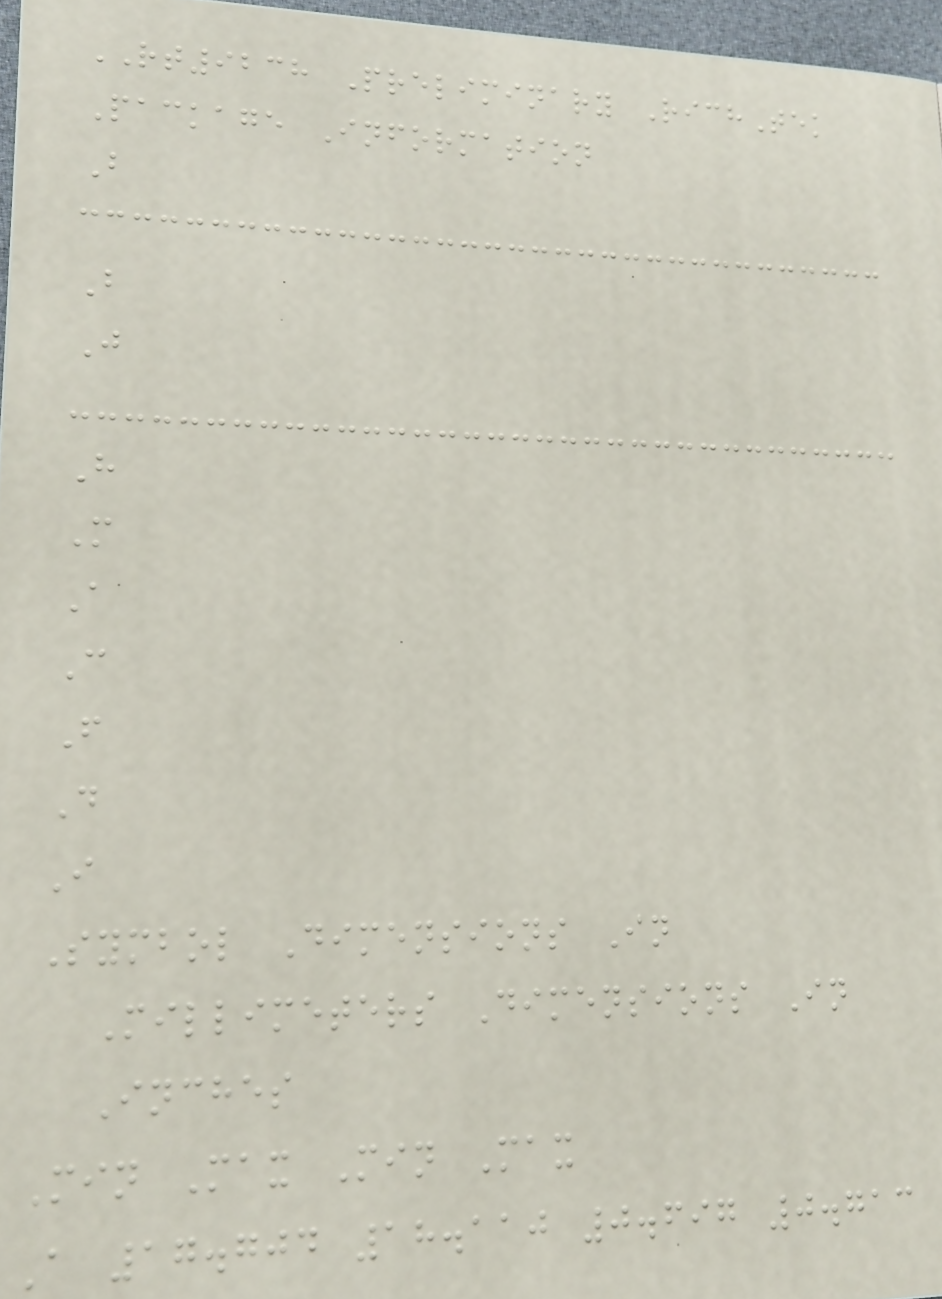RT9238 Preliminary RichTek
Package Information
B
B
J
H
M
A
C
F
D
I
Symbol Dimensions In
Millimeters Dimensions In
Inches
Min Max Min Max
A 17.704 18.110 0.697 0.713
